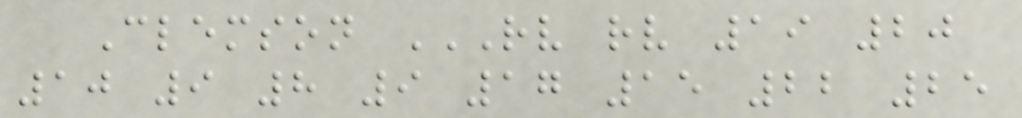Clemson RV RV 19 20
10 9 8 9 17 15 22 25
